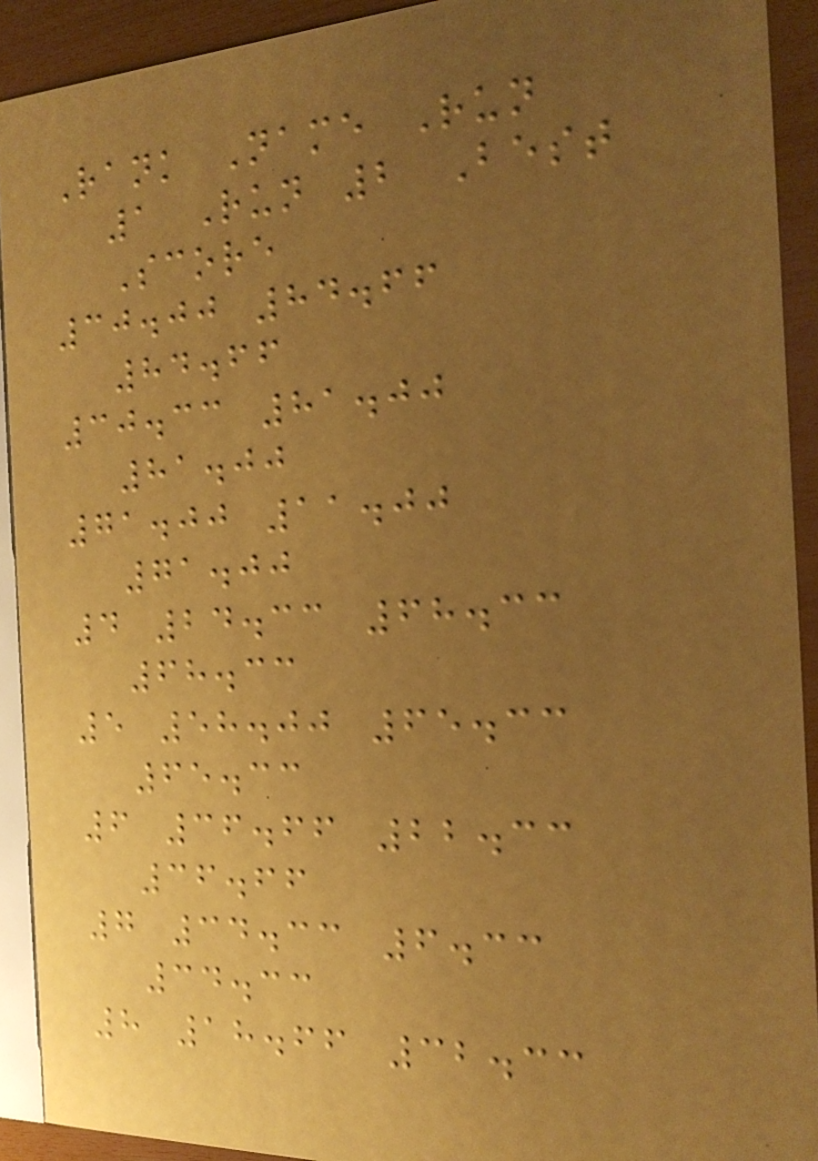Rank Name Run
1 Run 2 Best
Score
30.00 84.66
84.66
30.33 81.00
81.00
71.00 11.00
71.00
4 24.33 68.33
68.33
5 58.00 65.33
65.33
6 36.66 22.33
36.66
7 34.33 6.33
34.33
8 18.66 32.33
